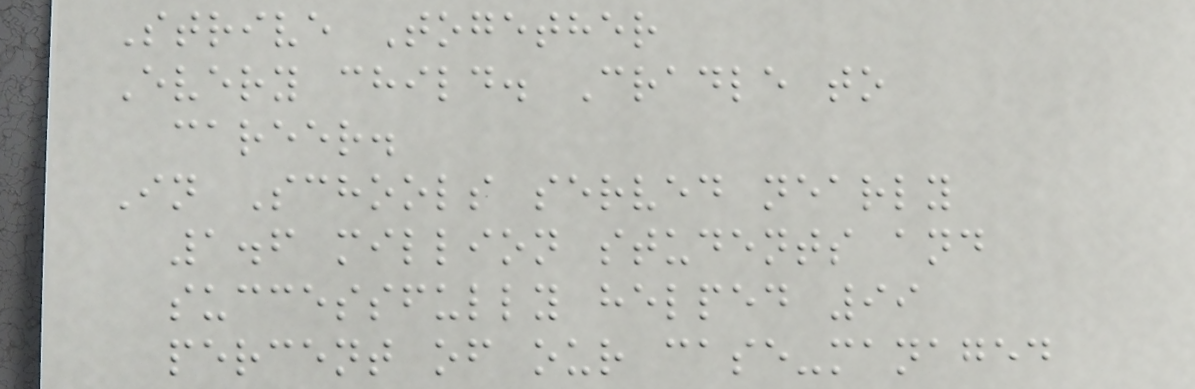Strive Together
Every child. Cradle to
career.
In Schools served nearly
1.6 million students and
successfully helped 99
percent of our case-managed
